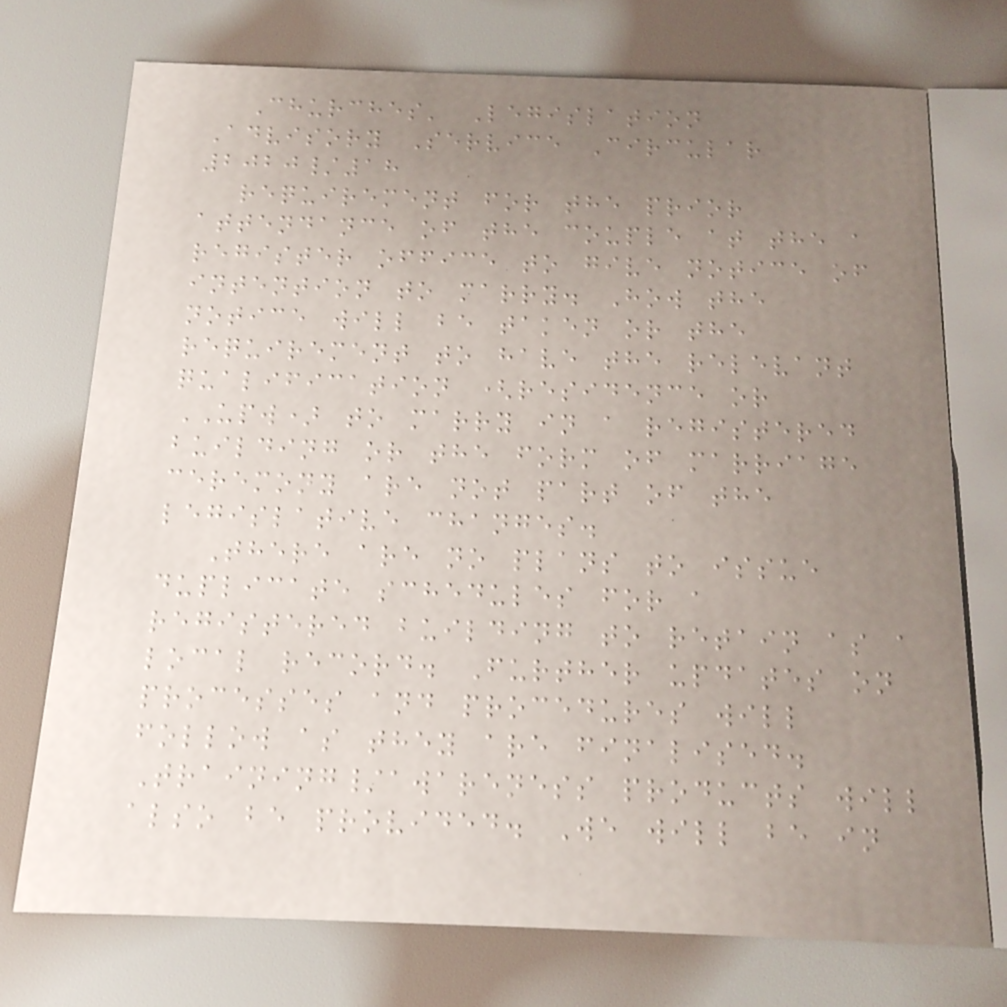Churches' Legislation
Advisory Service Circular
2020/18
requirement for the prior
attendance of the couple at the a
register office to give notice of
intention to marry. How the
notice will be taken or the
requirement to have the relevant
qualification (residence or
UPW) to marry in a registered
building or the form of marriage
ceremony are not part of the
legislative changes.
There are no plans to issue
duplicate schedules for a
registered building to retain as a
local record. Further updates on
processes and procedures will
follow as they are finalised.
Training/awareness products will
also be provided. We will be in
